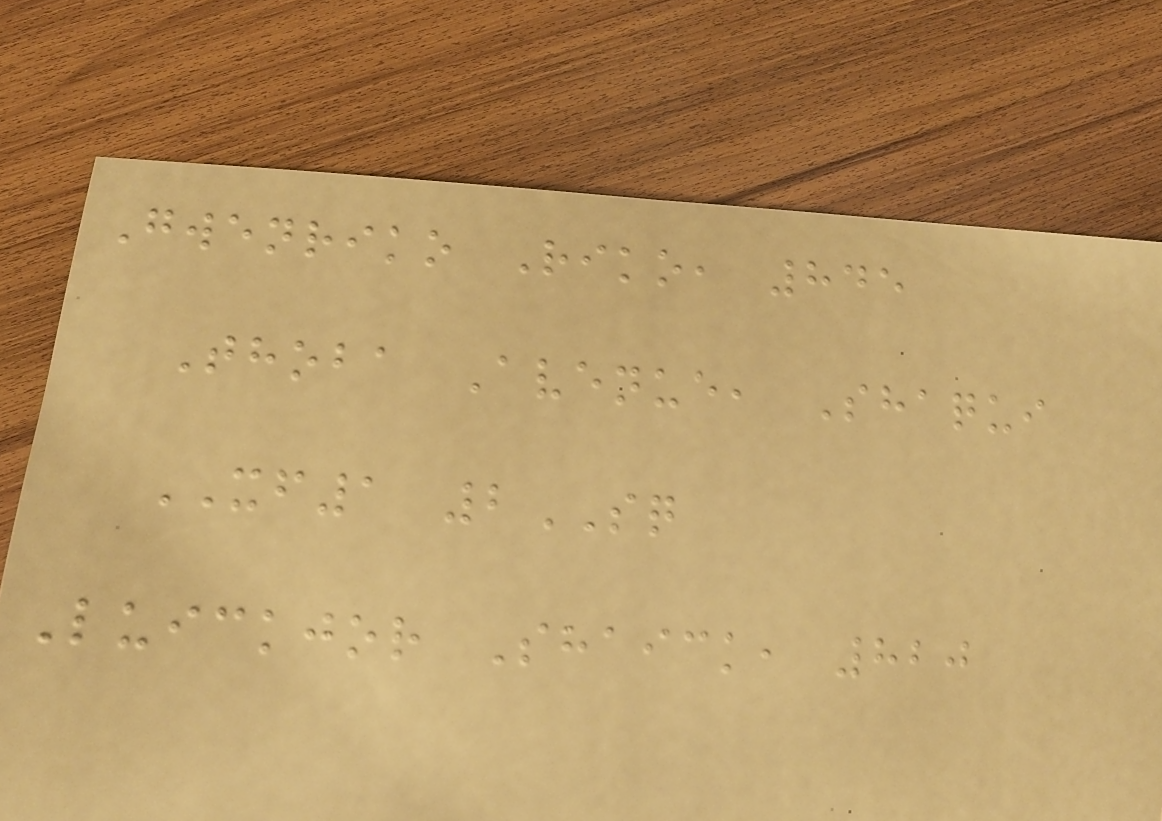Gwenriko Riko, 845
Thoba Avenue, Shaqui
XF1 2SQ
Luickjor Shaick, 820
